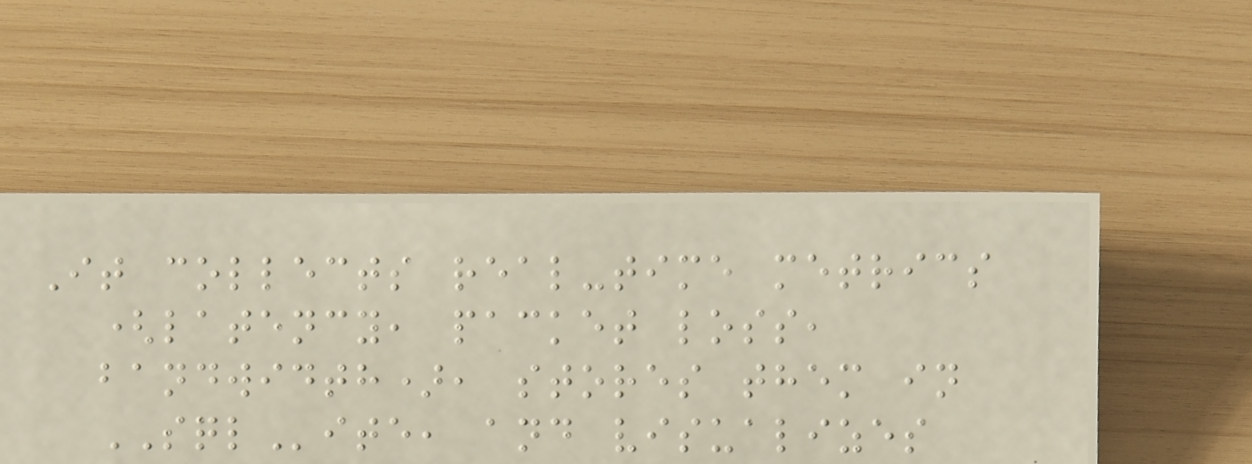It collects real-time metrics
(latency, packet loss,
bandwidth), stores them in
SQLite, and visualizes
